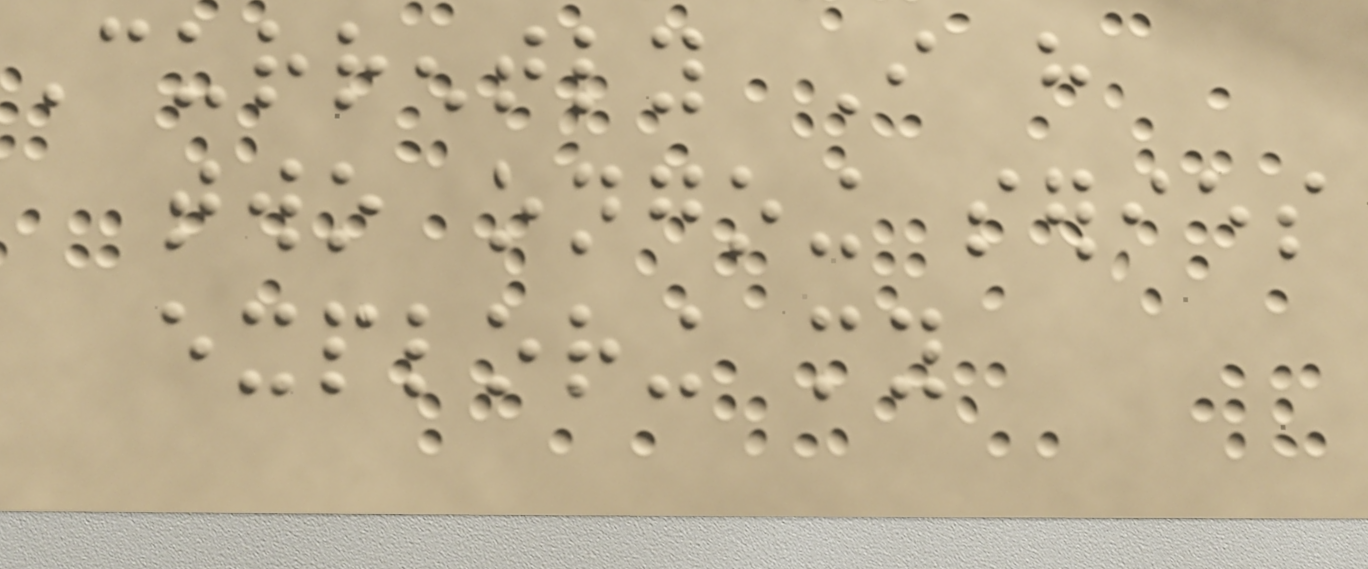Currently I have
two ongoing series
exploring my
